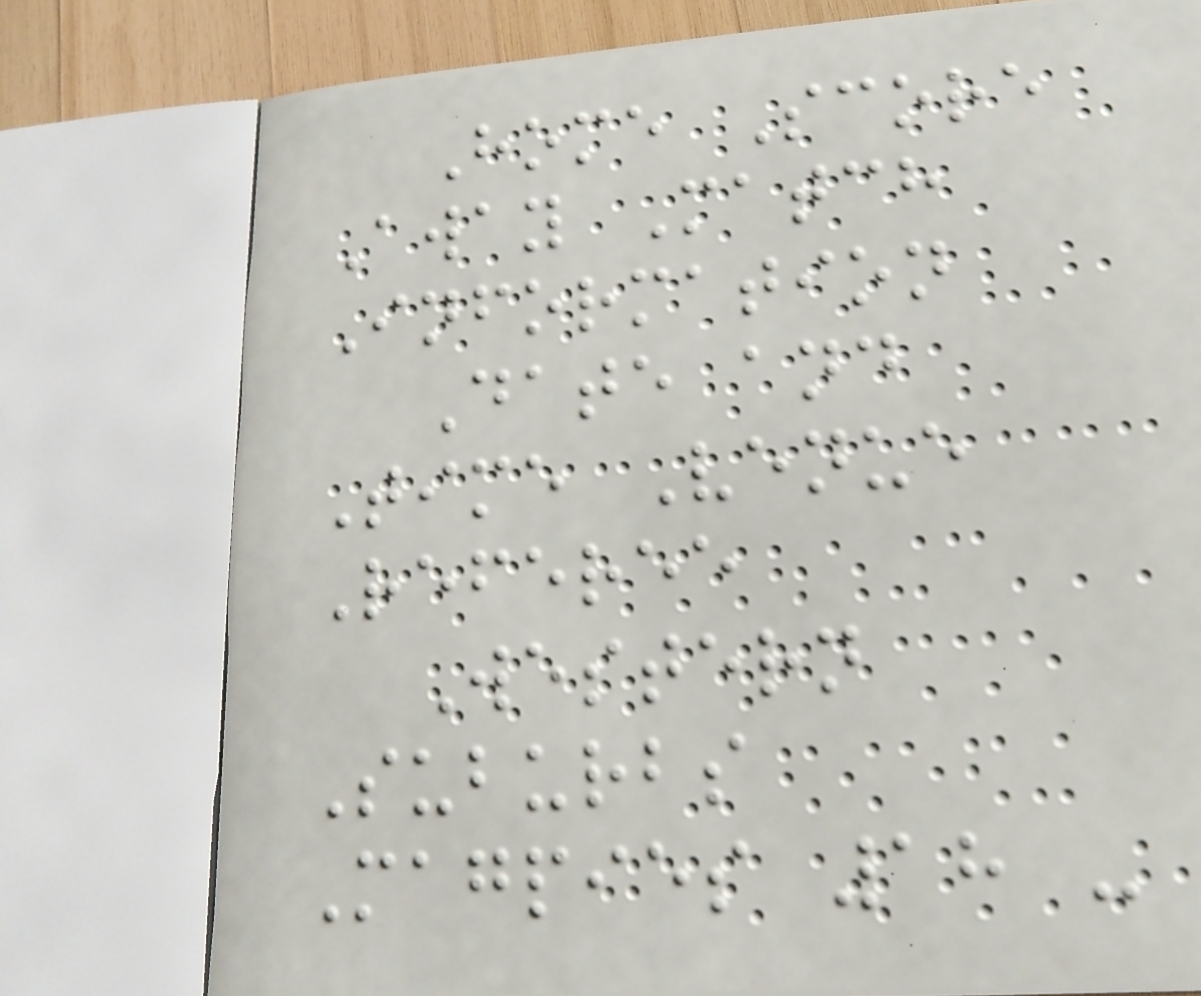Home Score
Away Match
Information
Date and
Time Venue
Referee
Western
Suburbs
Magpies 18 -
